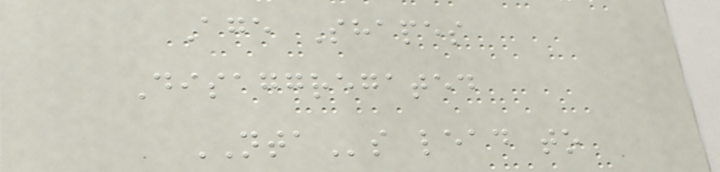Age Shapes
Disaggregated
NTAs lead to
